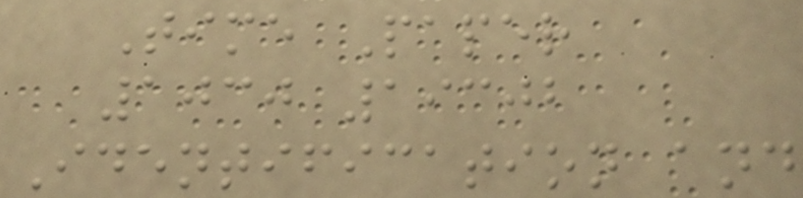Time Paper
1030 19302
Identification and
